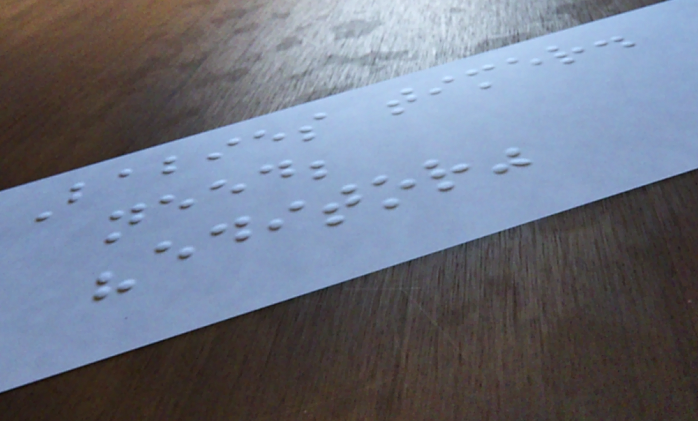Babies timer.
need;
"editor"
